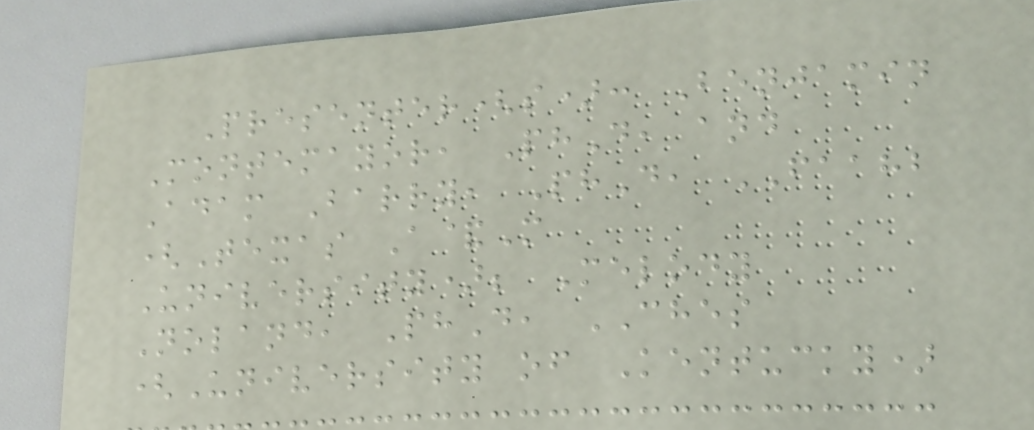Presenter(s): Benjamin
Montemayor, PhD, and
Adam Barry, PhD, FAAHB
(Texas A&M
University); Melody
Noland, PhD, CHES
(University of Kentucky)
